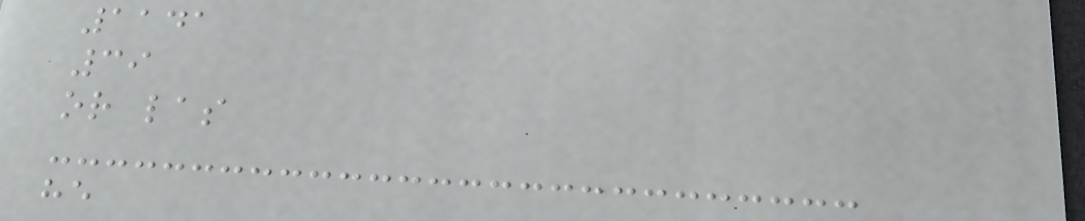1141
39
or las
he
